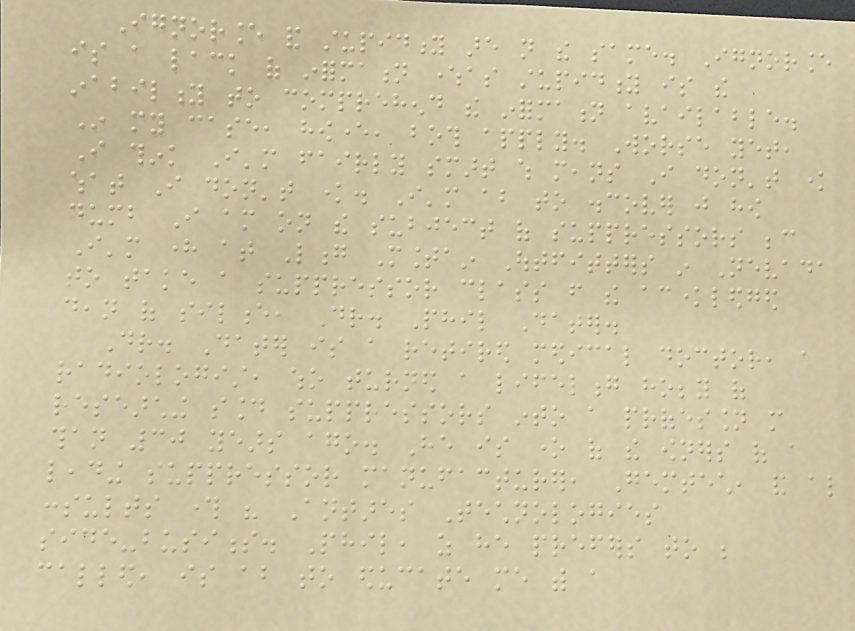Ignorance and stupidity are not the same. Ignorance
is a lack of information whereas stupidity is the
inability to comprehend the information available.
In my case, however, both apply. Worse yet,
I think I'm fairly smart which means I don't know
what I don't know. I'm about to discover just how
dumb I am on the subject of suppressors because
I'm here at Long Mountain Outfitters in Nevada
to take a suppressor class from the acknowledged
dean of silence, Dr. Phil Dater.
Dr. Dater is a retired medical doctor, a
radiologist, who turned a lifelong hobby of
researching sound suppressors into a profession more
than 30 years ago. He is one of the owners of a
leading suppressor manufacturer, Gemtech, and also
consults through his Antares Technologies
side-business. Phil, as he prefers to be
called, is about to educate me with a
